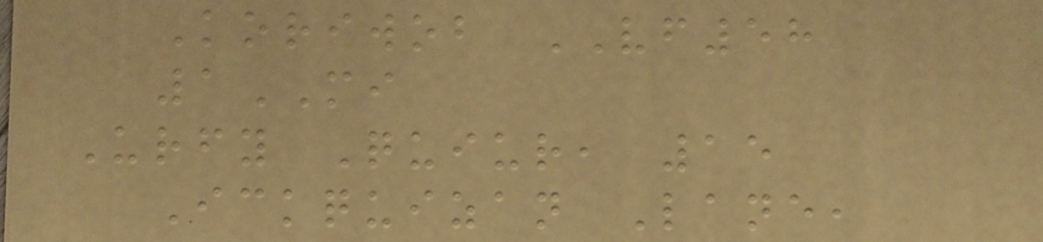Koriwob VF58
1MI
Urfy Quiur, 15
Ickquizan Lane,
